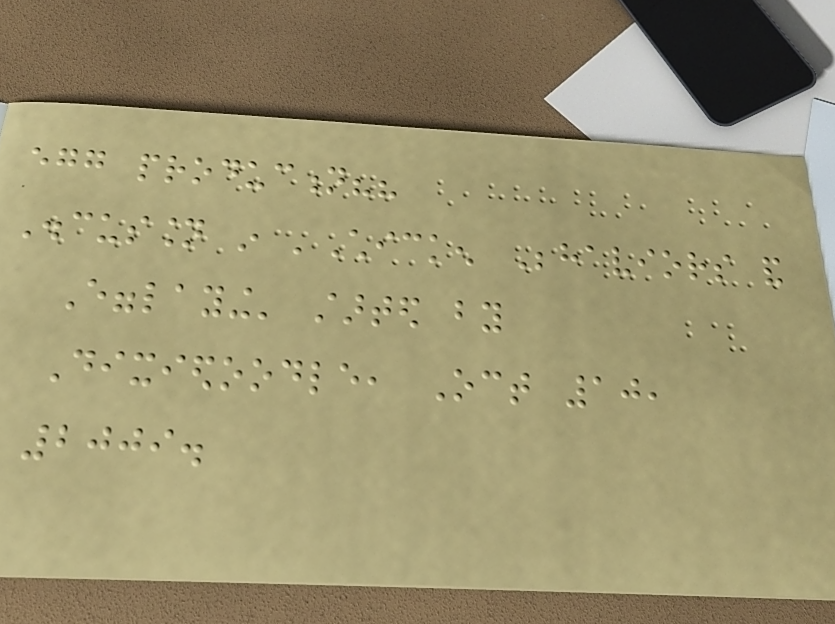egg production??
Discussion in 'Chicken Behaviors and
Egglaying' started by
Dixiedoodle, Oct 10,
2009.
